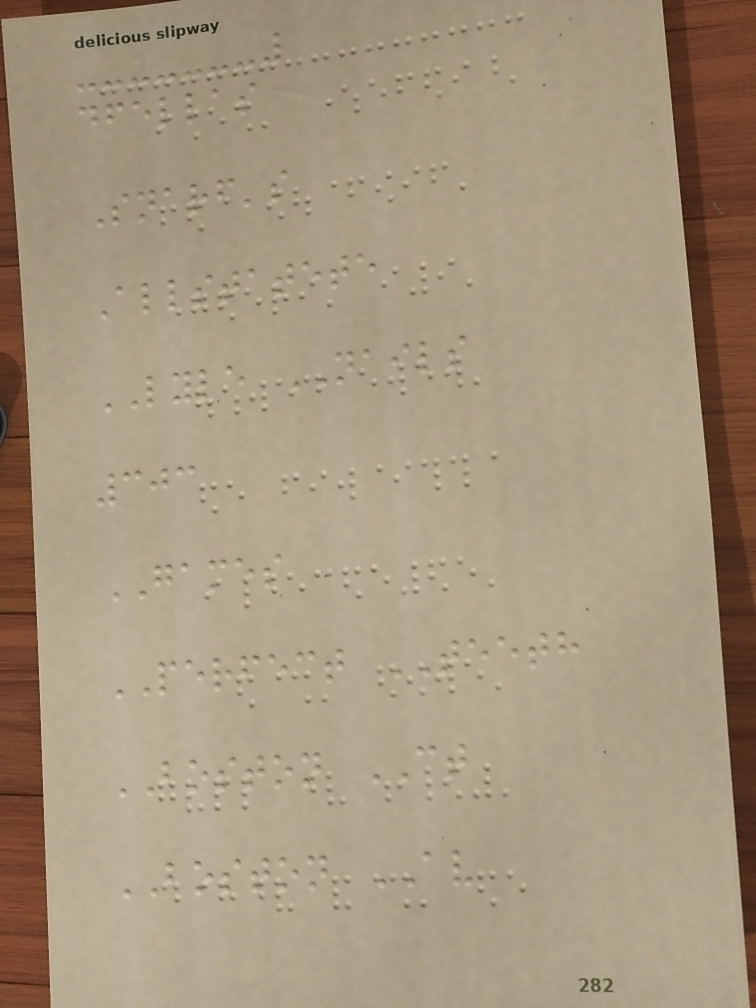dfellas
Snarf's
Allstatete
LYLE NAILS
303
GAMES
PERFECT TEETH
BOSTON CT
BOSTON AV
